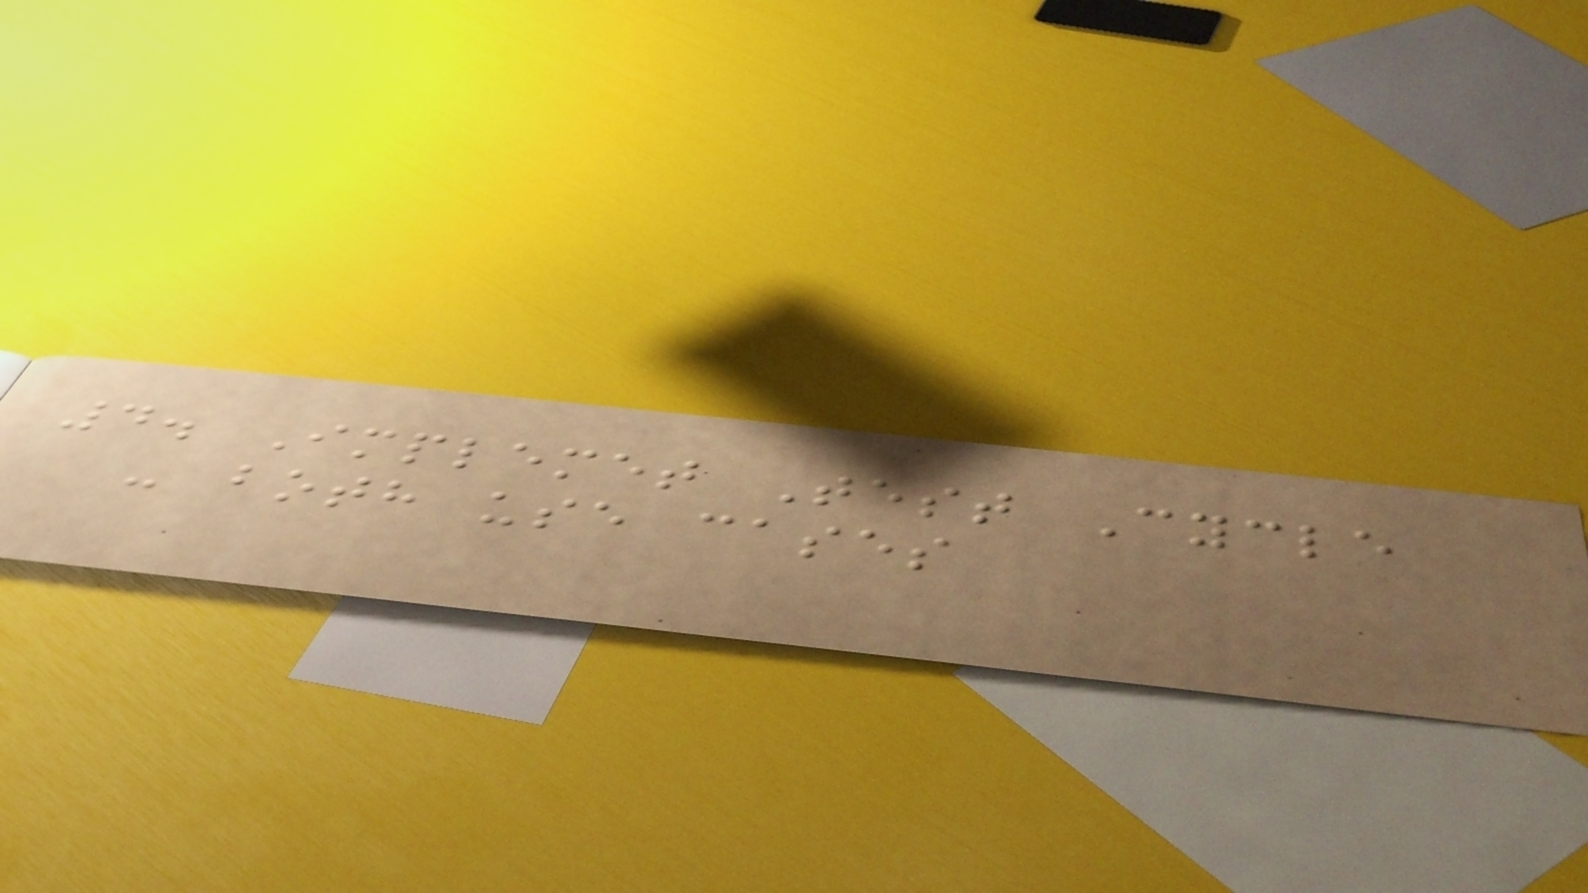4. Implemet Test Cycle
- both use cases
